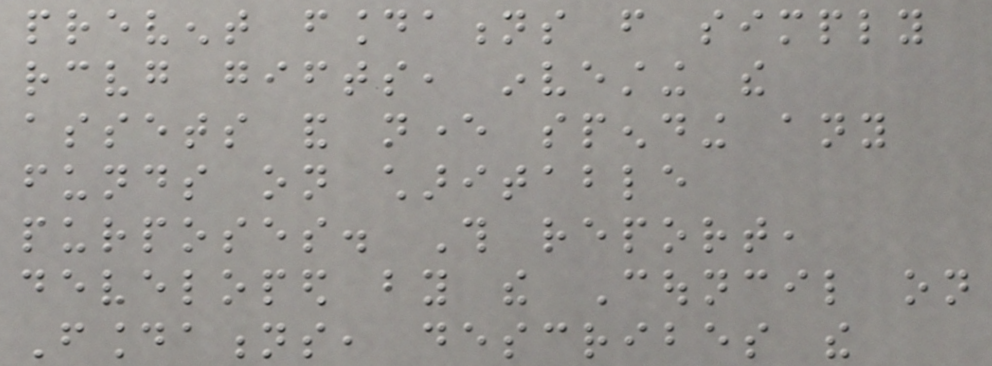prevent foundations from simply
receiving gifts, investing the
assets and never spending any
funds on charitable
purposes. This report,
developed by the Council on
Foundations, describes the
